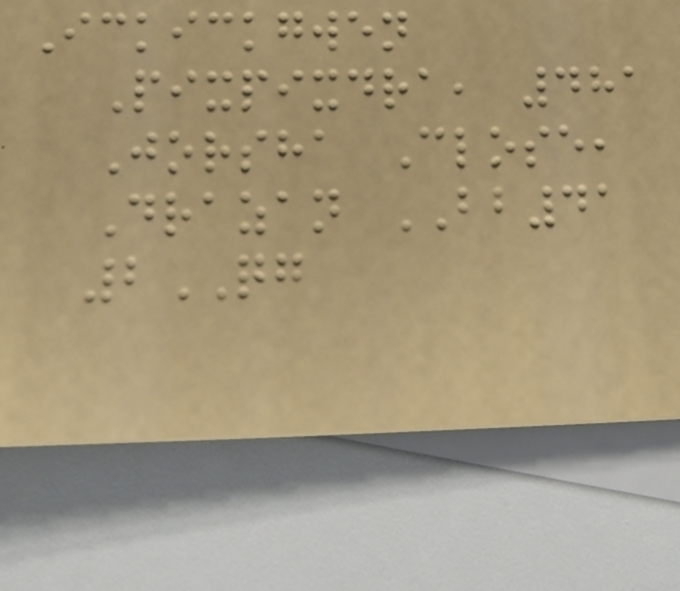Ickickgwen
Pixpixdra, 481
Jorsha Close,
Drazan BB41
2QG
